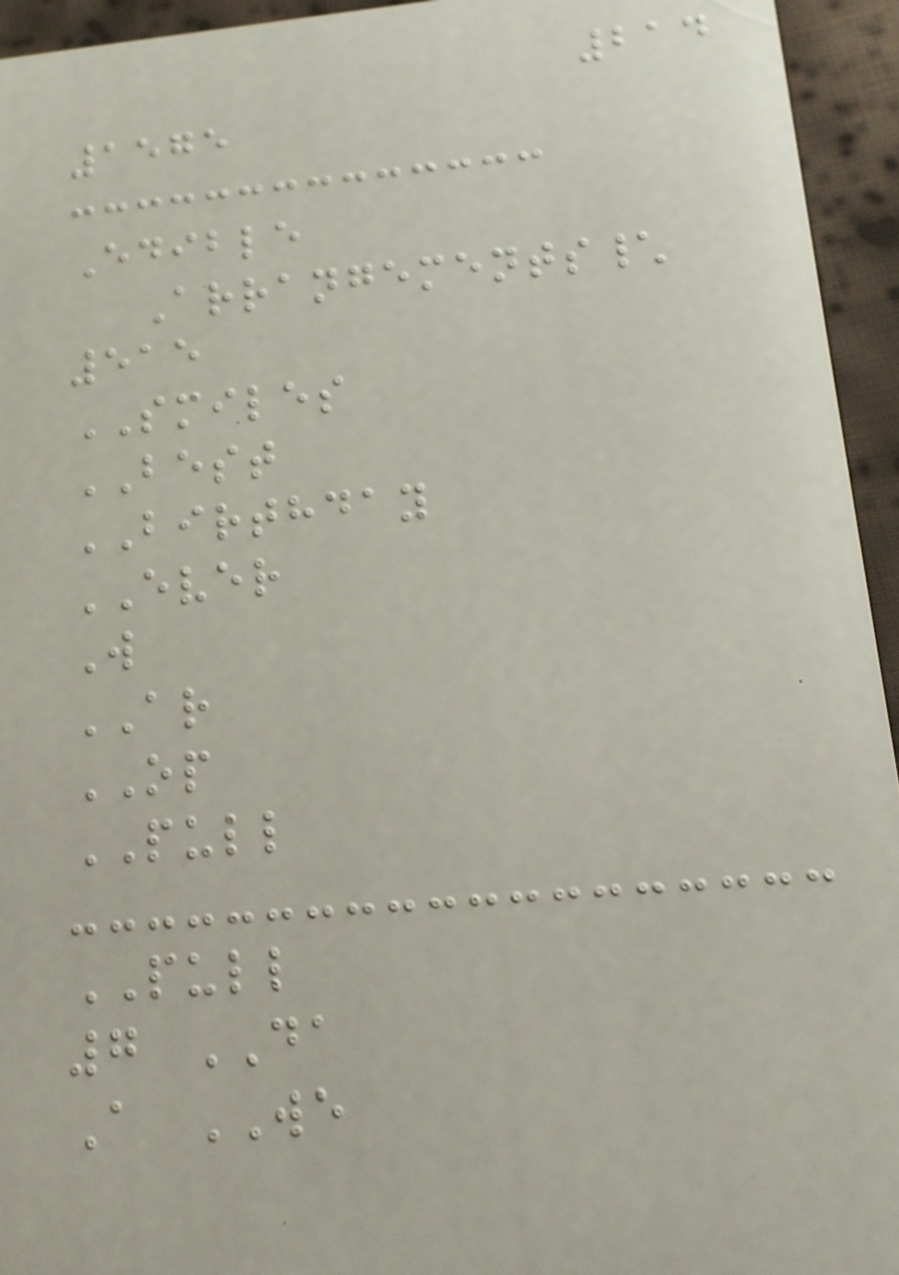214
1575
Edible
Arrangements\
515
SMILES
BEST
BIRTHDAY
EVER
W
AR
OP
PULL
PULL
7 DA
A WE
